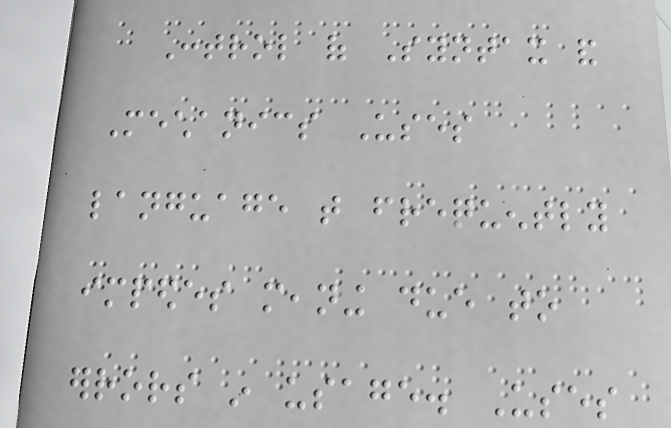Control of Syntax and
Mechanics Uses
language that frequently
impedes meaning due to
errors in usage. Uses
